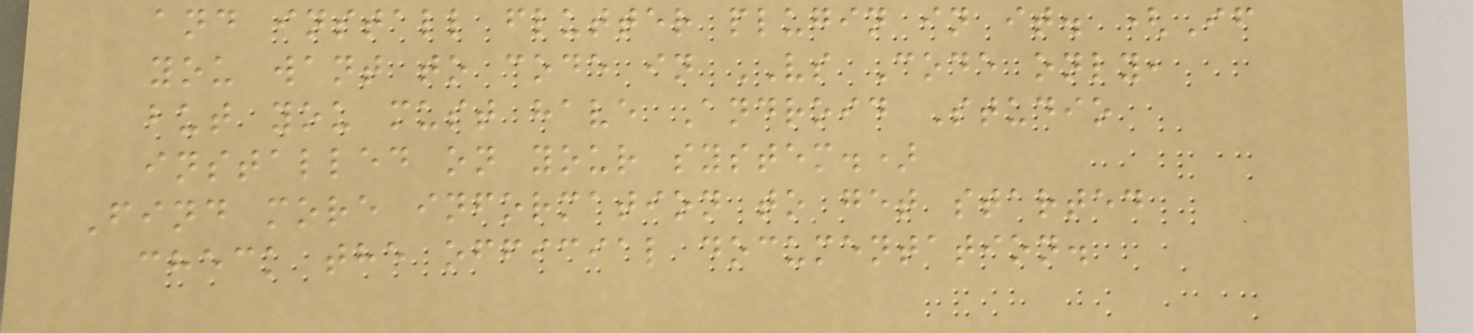and install flutter plugin in it. (If
you want to code in VS Code only,
but you must have Android Studio
installed on your system.)
Find more information to get started
check the official documentation.
